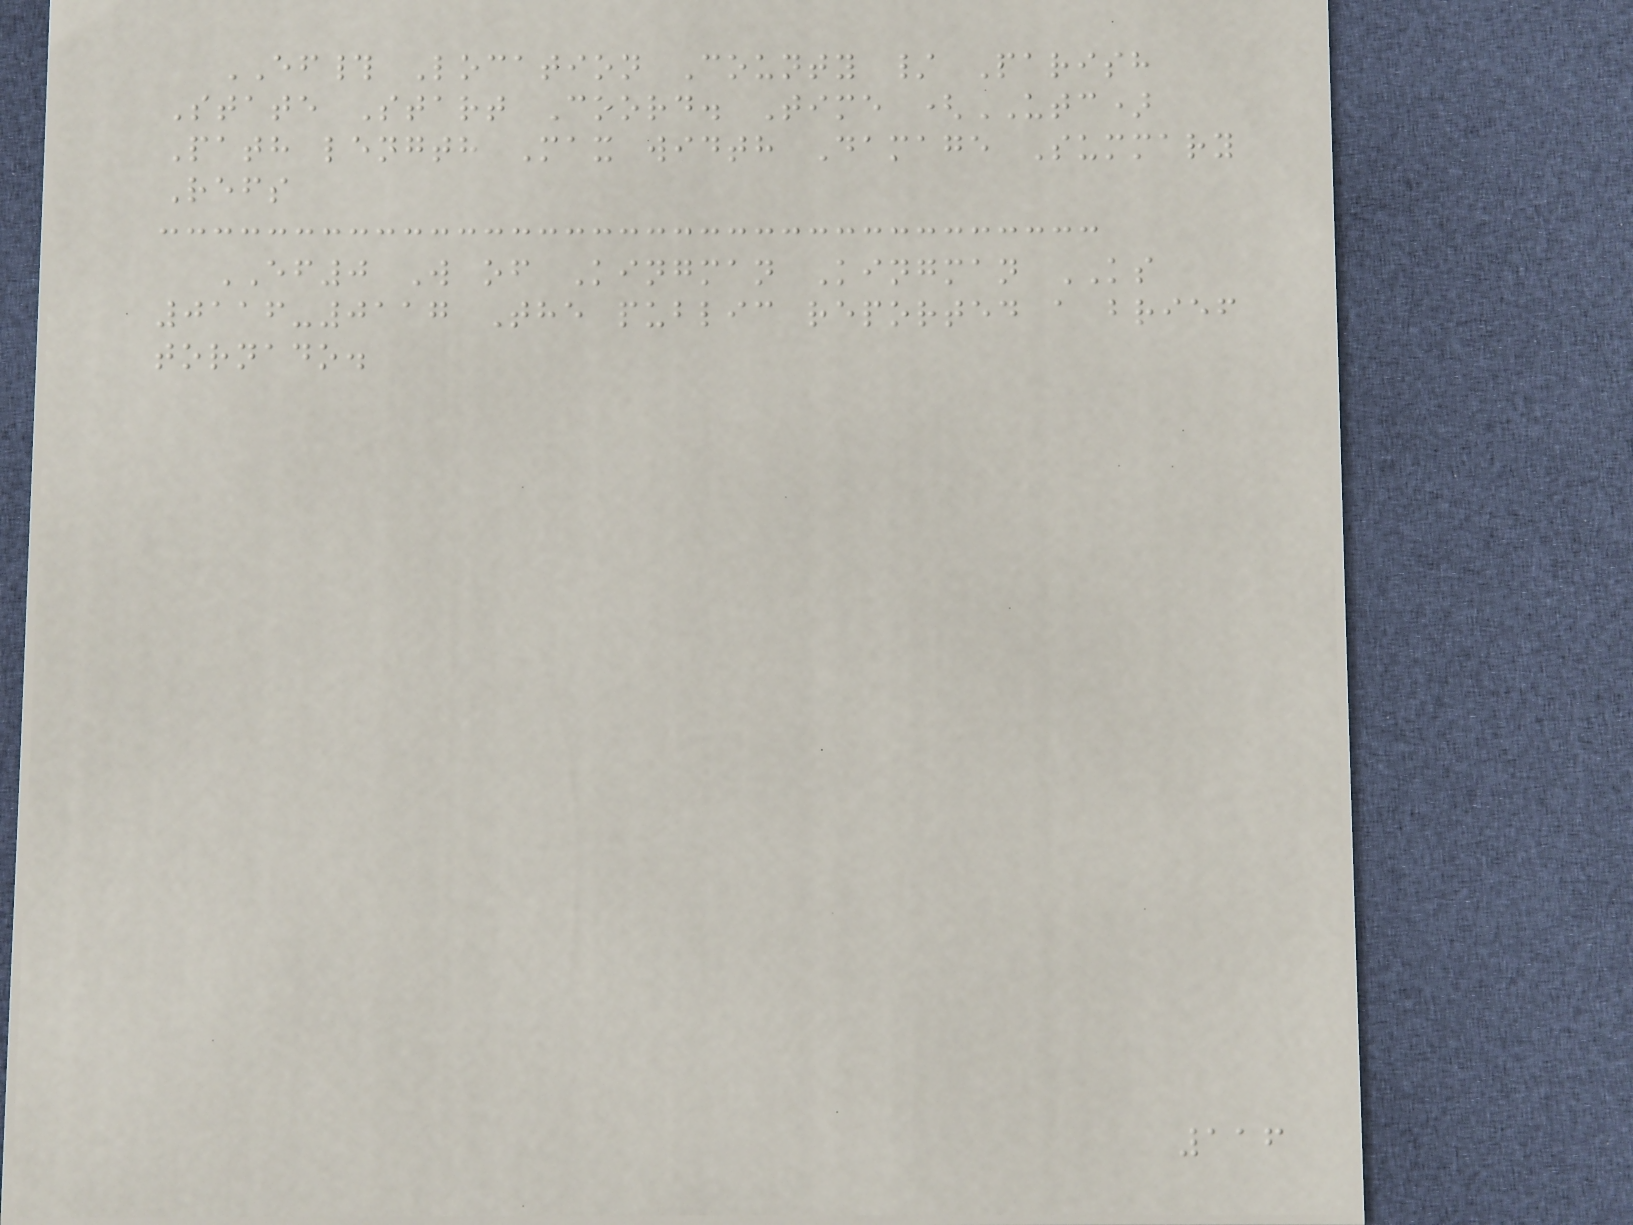EF# Location County / Parish
State Start Coord. Time (UTC)
Path length Max width Damage Summary
Refs
EF0 W of Kingman Kingman KS
0116-0117 The public reported a brief
tornado.
116
